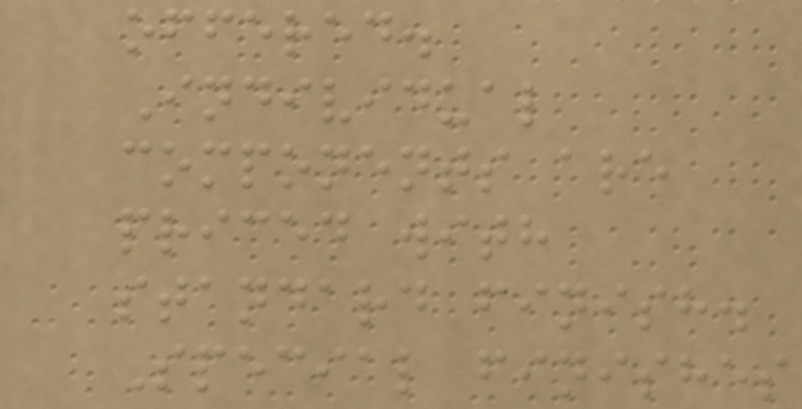offered.
Individual
components are
priced with
standard finish.
Special finishes
